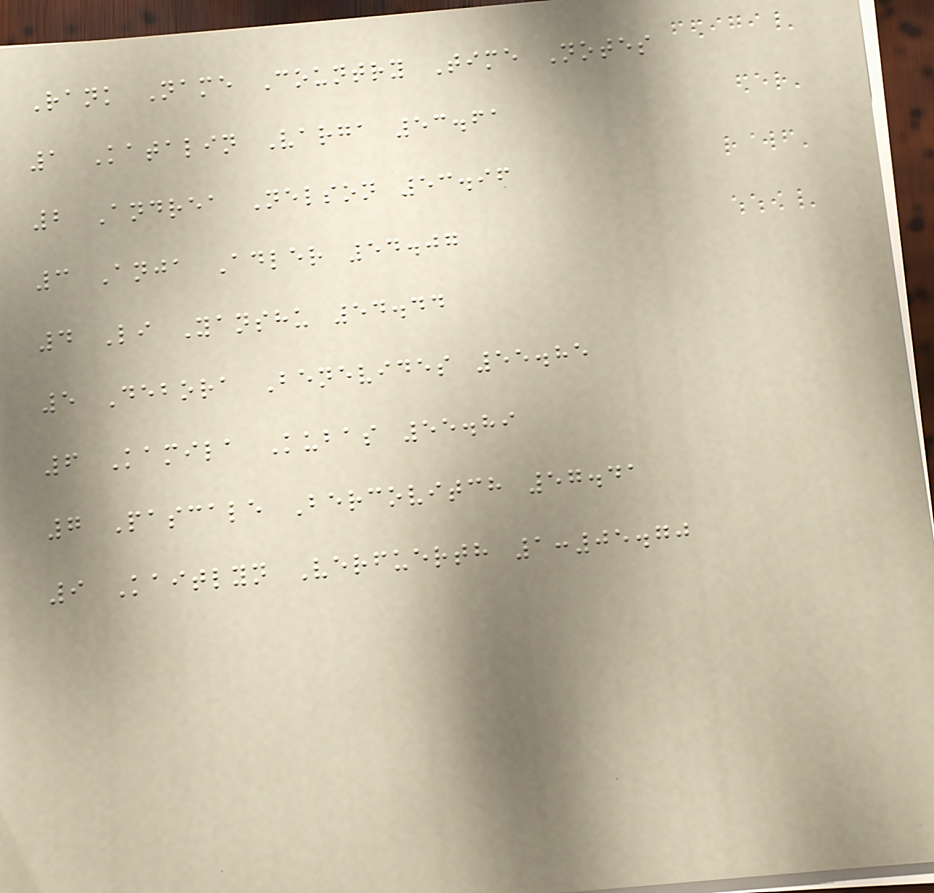Rank Name Country Time Notes
1 Katalin Varga 53.61
2 Andrea Nelson 53.96
3 Anja Adler 54.07
4 Li Yanshu 54.44
5 Debora Benevides 55.85
6 Kamila Kubas 55.89
7 Pascale Bercovitch 57.41
9 Kaitlyn Verfuerth 1:05.70
